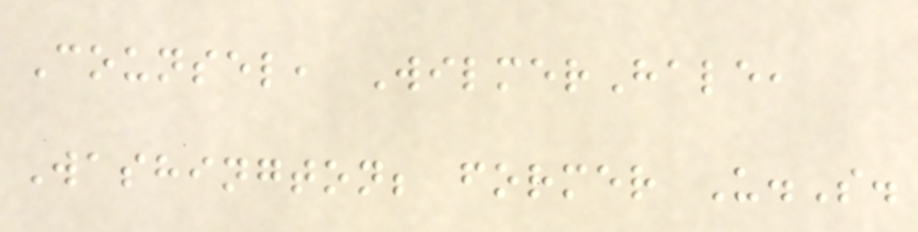Counsel, WilmerHale,
Washington; former U.S.
